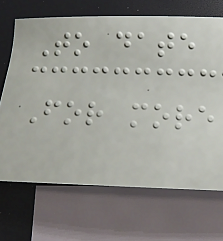To date
For more
